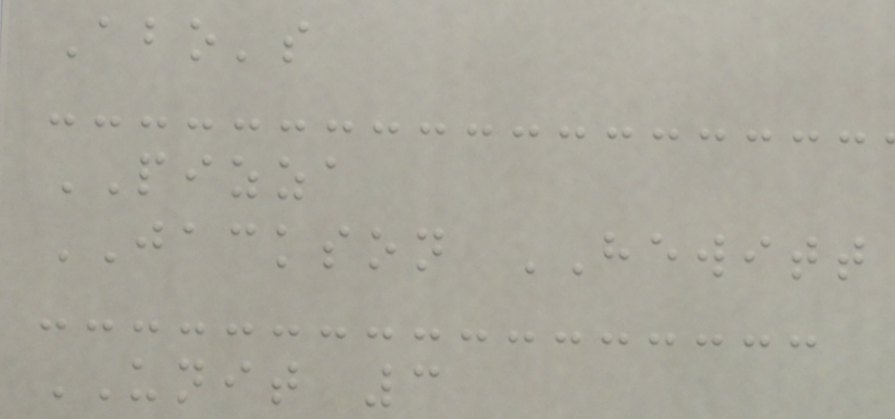Abo's
PIZZA
JACKSON HEWITT
UNIT 3
